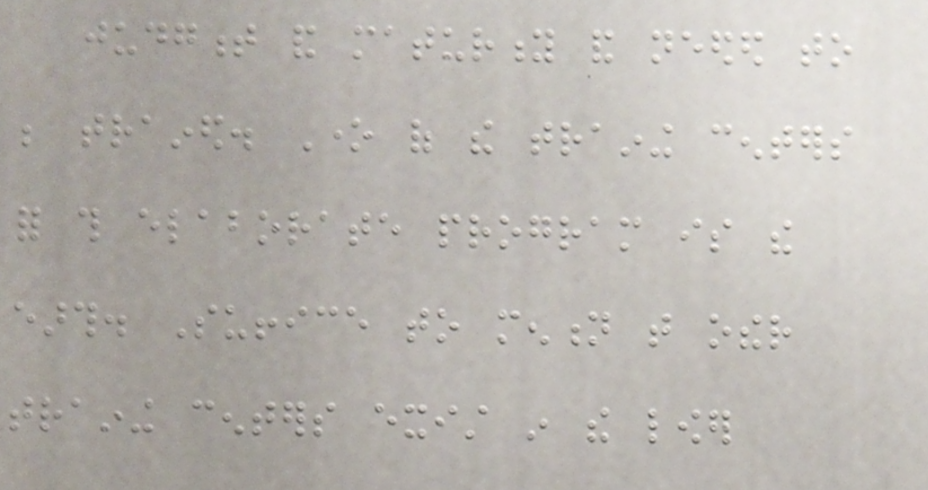judgment and maturity and needed to
be trained. One of the training centers
for this elaborate program is the
earth. Suffice to mention that other
training centers exist in the lower
